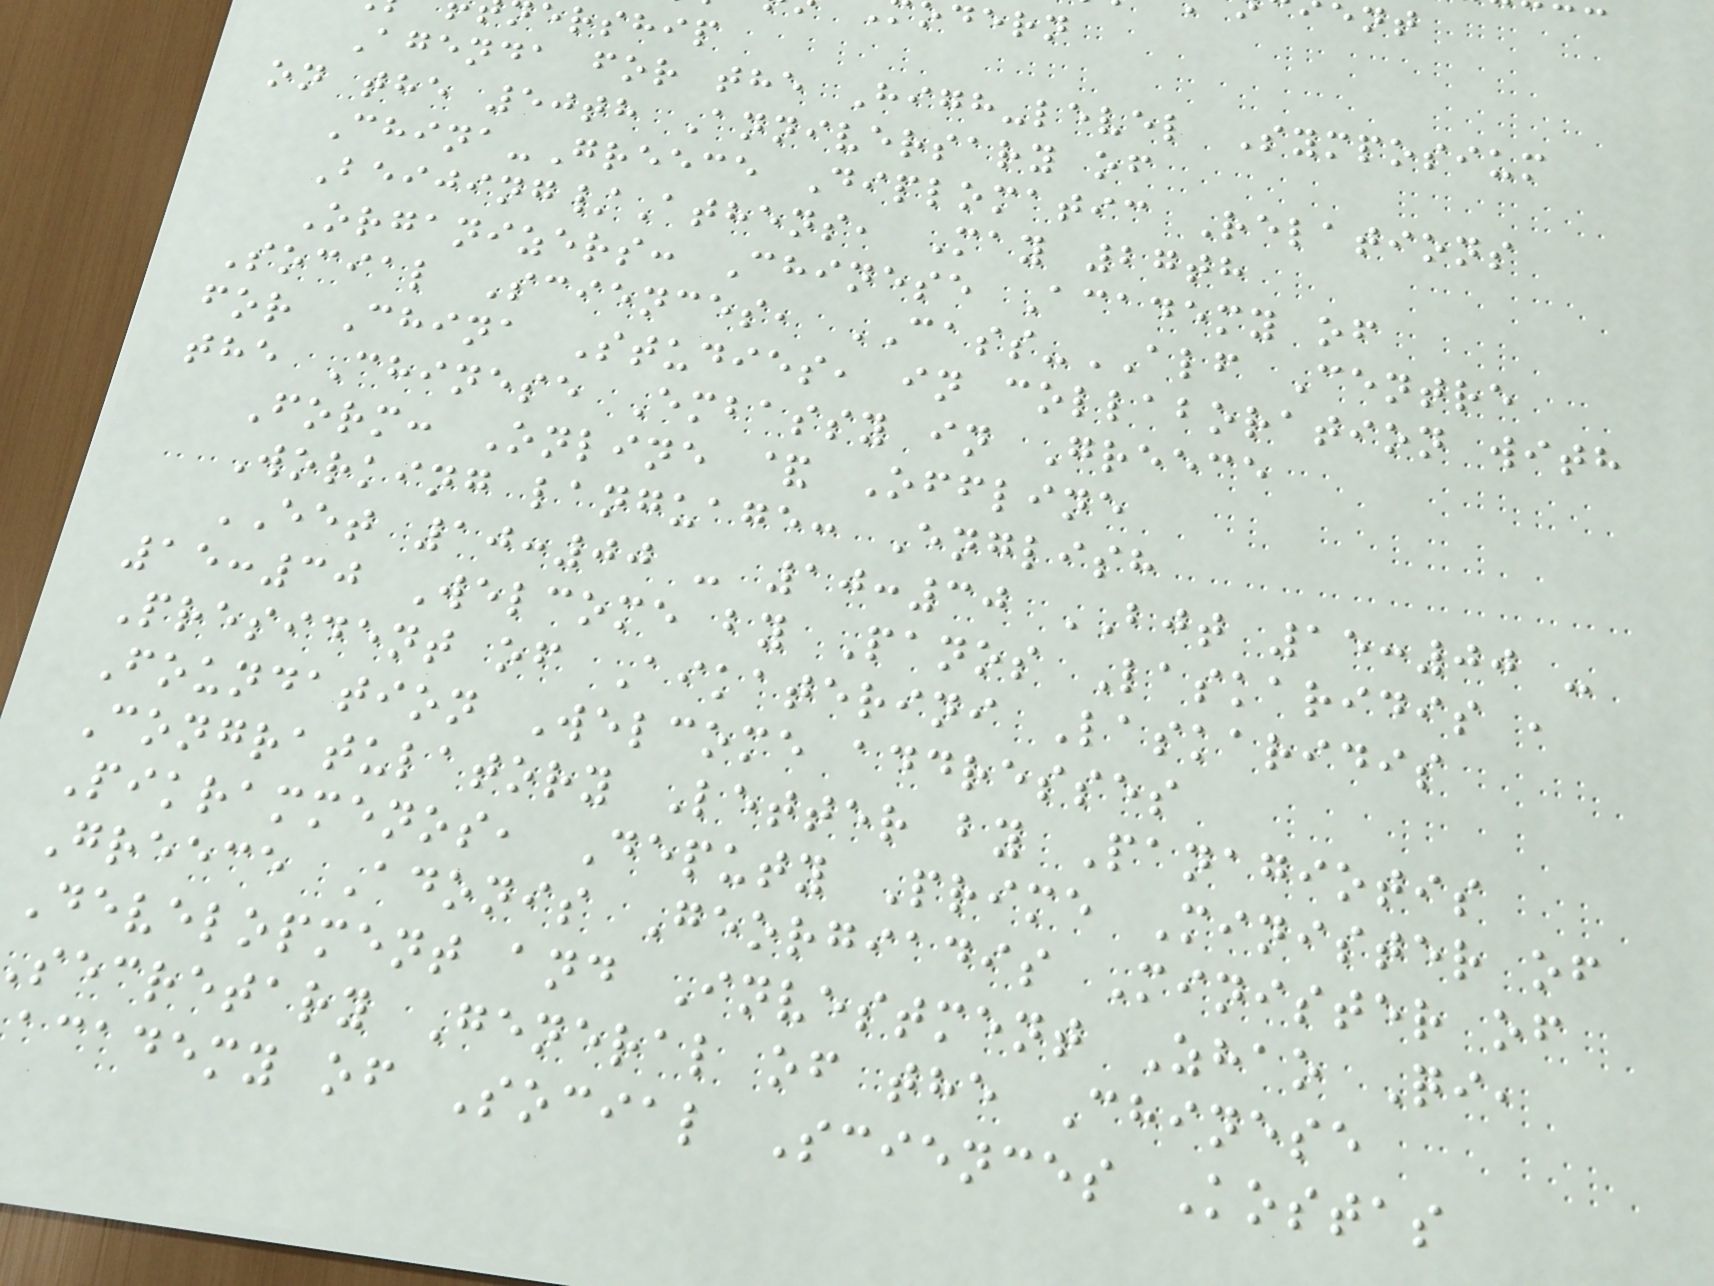ership
Agenda for the High-level Symposium
on the 50th Anniversary of
China-Greece Diplomatic Relations
Beijing/Athens, May 27th
Organizers: Chinese Academy of
Social Sciences, CASS-ALF Centre
for China Studies, in collaboration with
the Chinese Embassy in Greece
Form: Online & Offline
Working language: English
EET 10:00 - 10:30 BJT 15:00 -
15:30 Welcome by Panos Laskaridis ,
President of Aikaterini Laskaridis
Foundation Welcome addresses
Congratulatory Letter by Panagiotis
Pikrammenos, Deputy Prime Minister of
Greece Adonis Georgiadis Minister of
Development and Investment Zhao Qi,
secretary General of the Chinese
academy of Social Sciences Kostas
